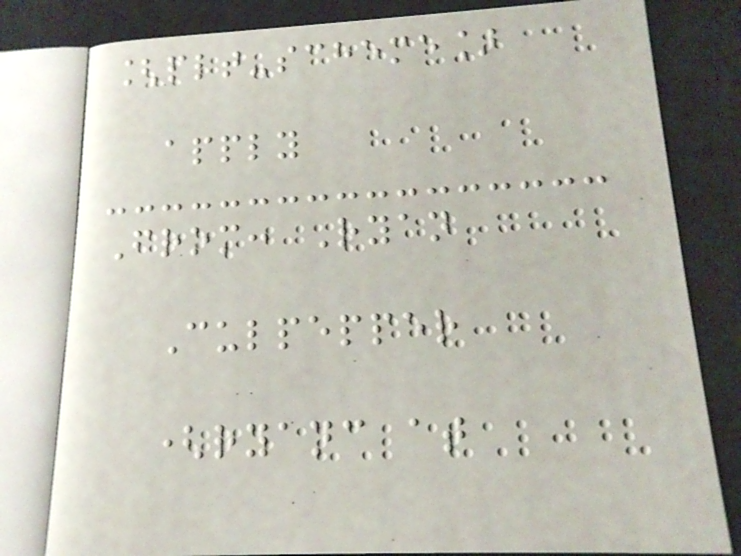[plt-scheme]
apply
From: Ryan
Culpepper
(ryanc at
